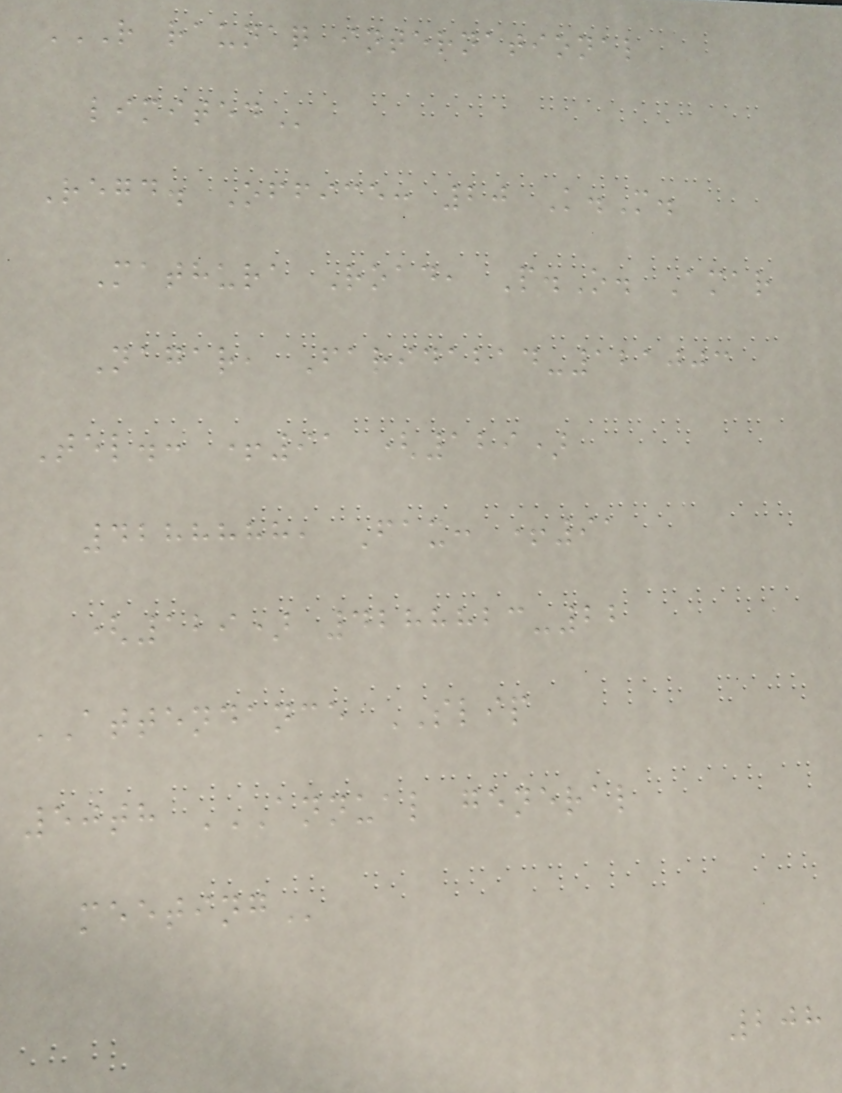R RAUNAQ INTERNATIONAL
LIMITED
Regd. Office: 20 K.M.
Mathura Road, P.O. Amar
Nagar, Faridabad-121003
Tel.: +91 (129)
4288888, Fax: +91
(129) 4288823-22
ATTENDANCE SLIP
50th ANNUAL GENERAL
MEETING
208
